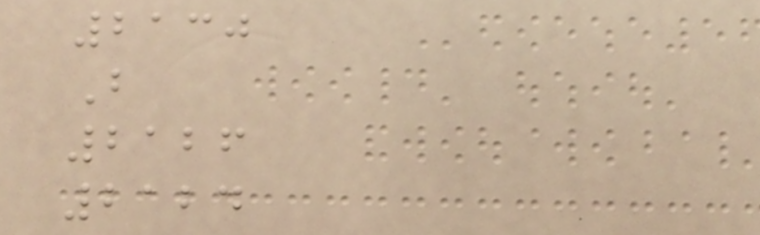2130
B
2126
2124
